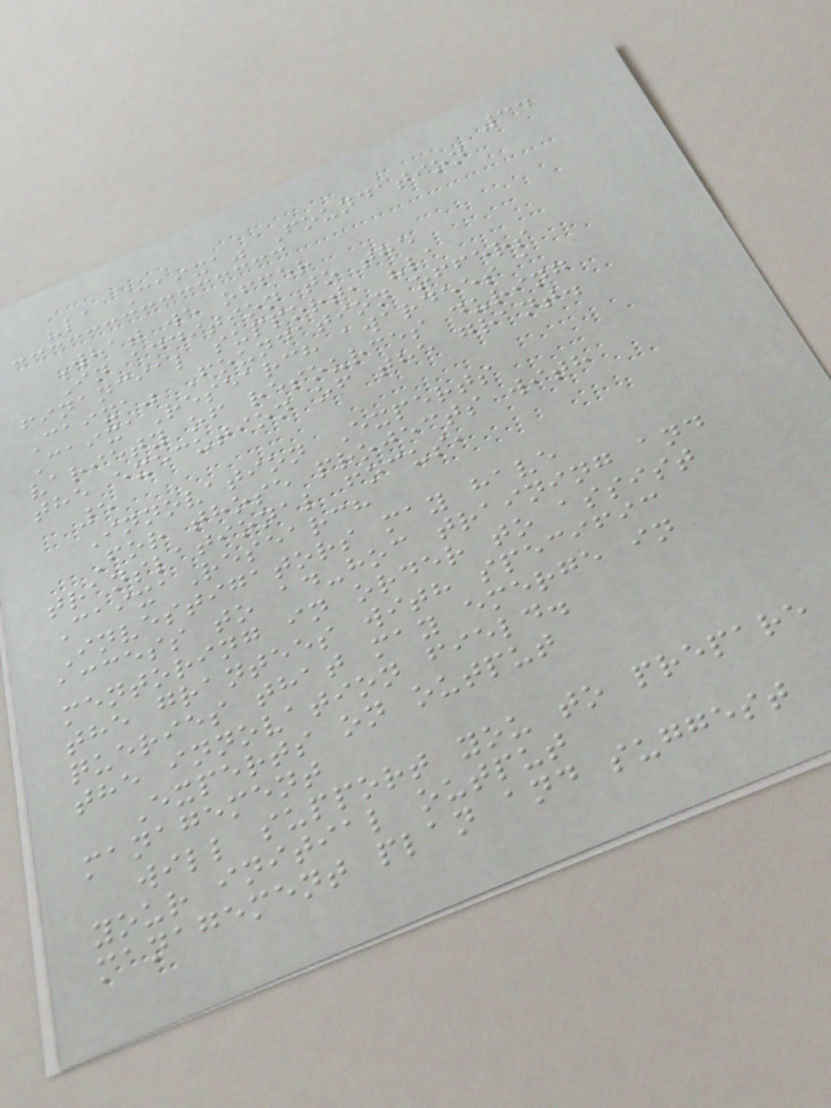34
"la Caixa" Foundation
What we offer
In addition to the
financial support, "la
Caixa" Foundation offers
CaixaResearch awardees a
variety of resources during
the execution of the grant.
5
Innovation Experts
For those projects with
translational focus,
CaixaResearch
Investigators may have
access to ad-hoc training and
mentoring in order to assist
the grantees with specific
queries that may emerge in
the innovation field.
Experts on output
management
will support you to prepare
your initial output
management plan and suggest
